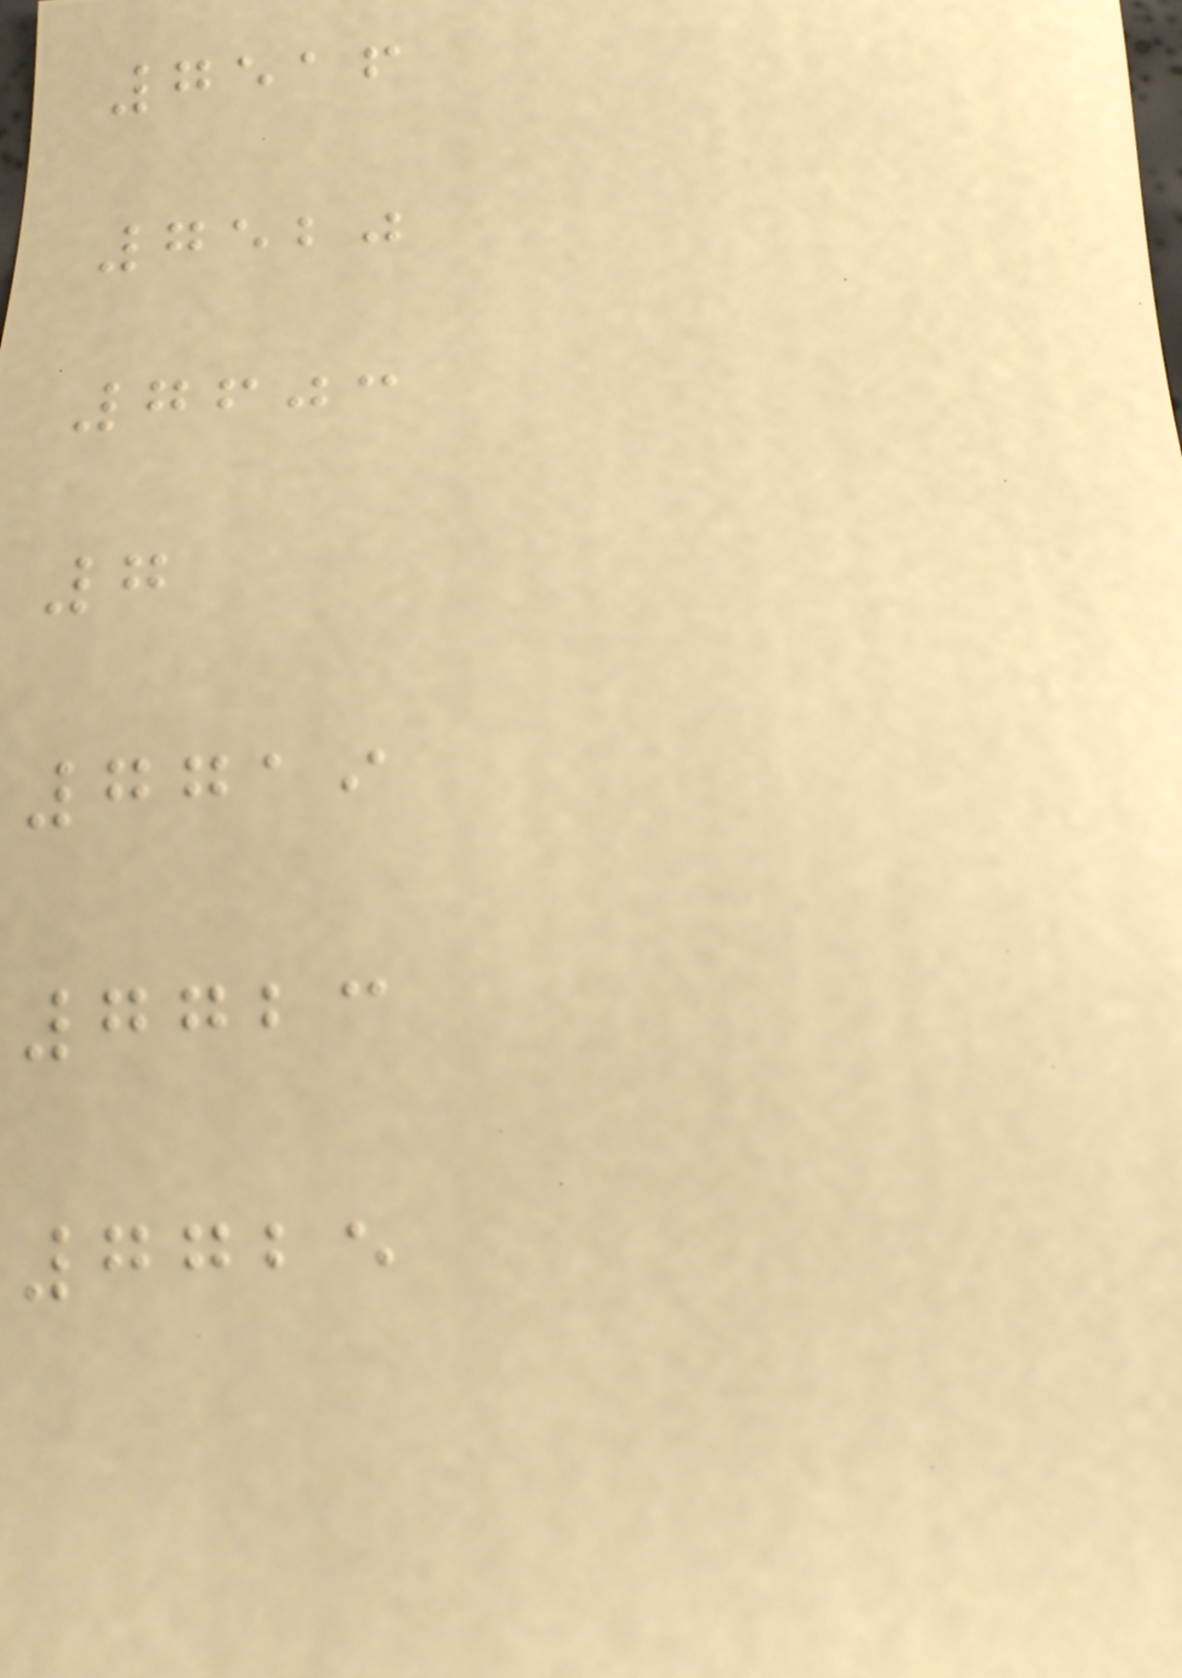7516
7520
7603
7
7719
7723
7725
